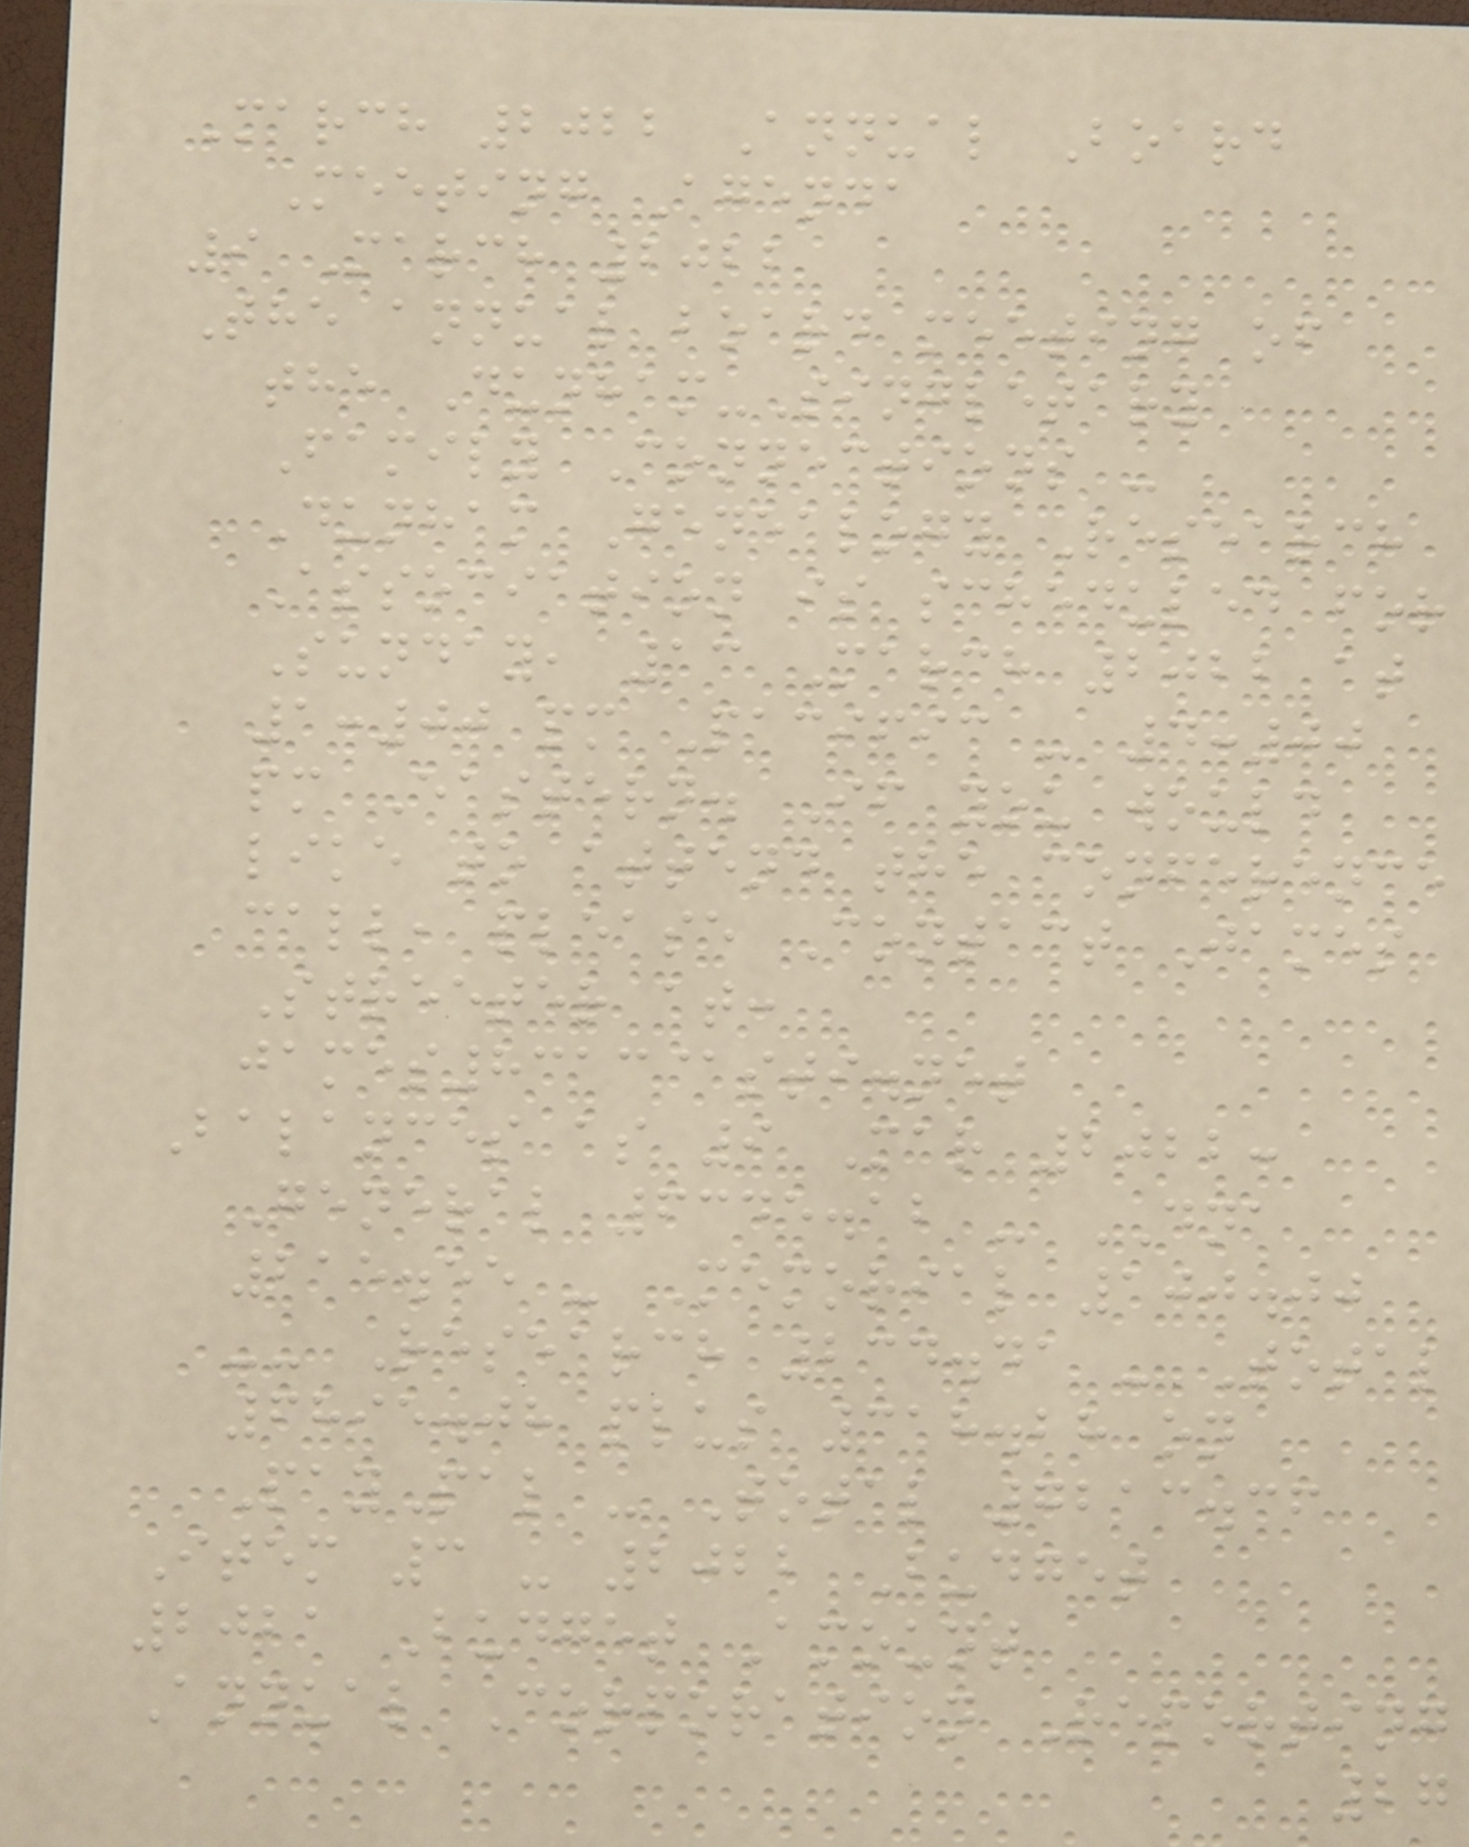March 2022 Annual Board
Meeting Agenda
9 March 2022
The annual board meeting of
the Dunham-Singletary
Family Connections -
Dunham Genealogy Research
Association is scheduled for
Sunday, 13 March 2022 at
1:00 pm Pacific - 4:00
pm Eastern. If you would
like to attend the conference
call, please Contact James
Streeter at:
james8313@sti.net
Balances as 9 Mar 2022:
General 6345.12 - DNA
215.55 - Memorial 100.00
-- Research 234.41 - Total
6895.08 plus 318.28 on
PayPal - Total 7213.36
Item 3 - 2022 Budget
2021 Budget Amount
Annual Corporation Reporting
27
